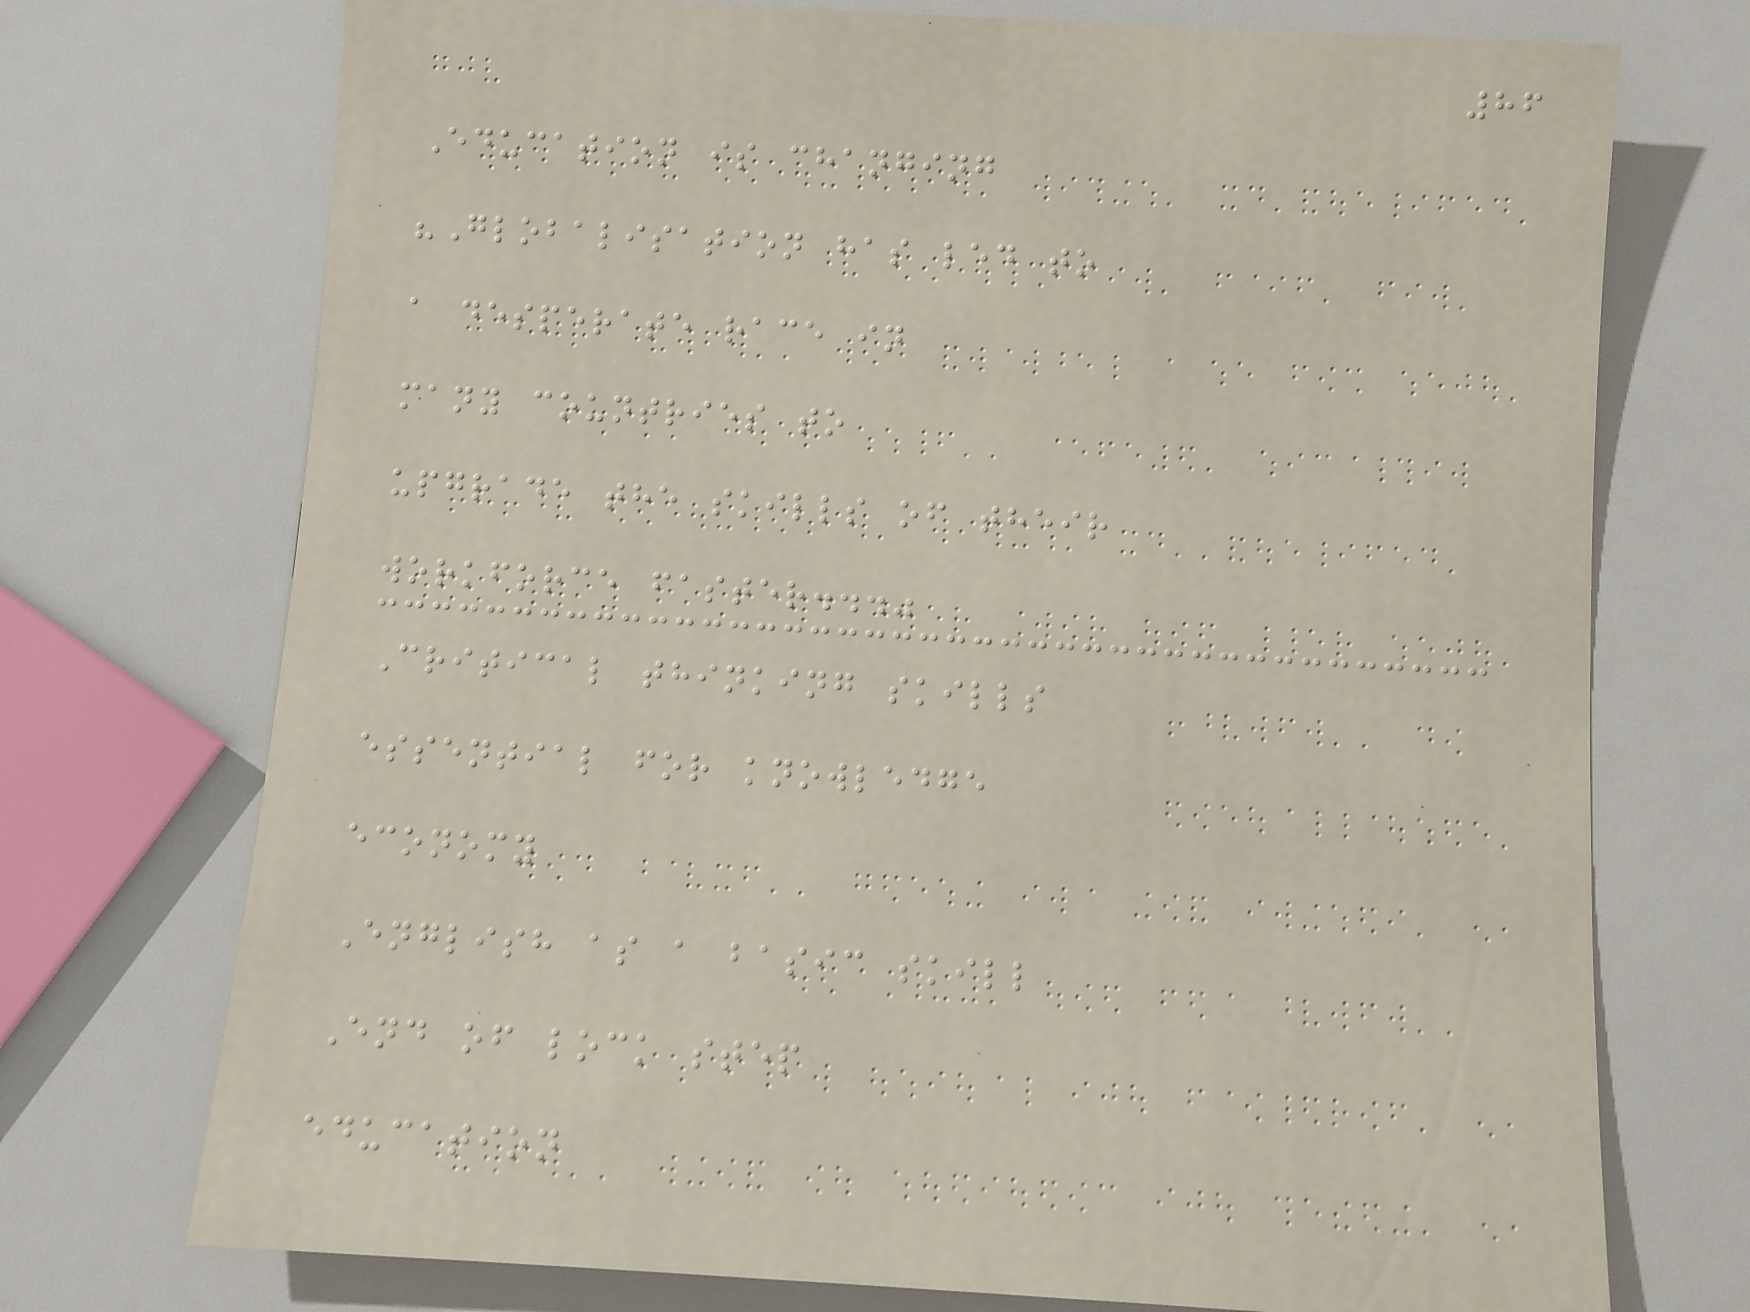86
Education is changing
"Globalisation has led to
a desperate race in
many countries to
upgrade the skills of their
workforce faster..."
Critical thinking skills
essential for knowledge
economy
English as a basic skill
End of lock step
education
